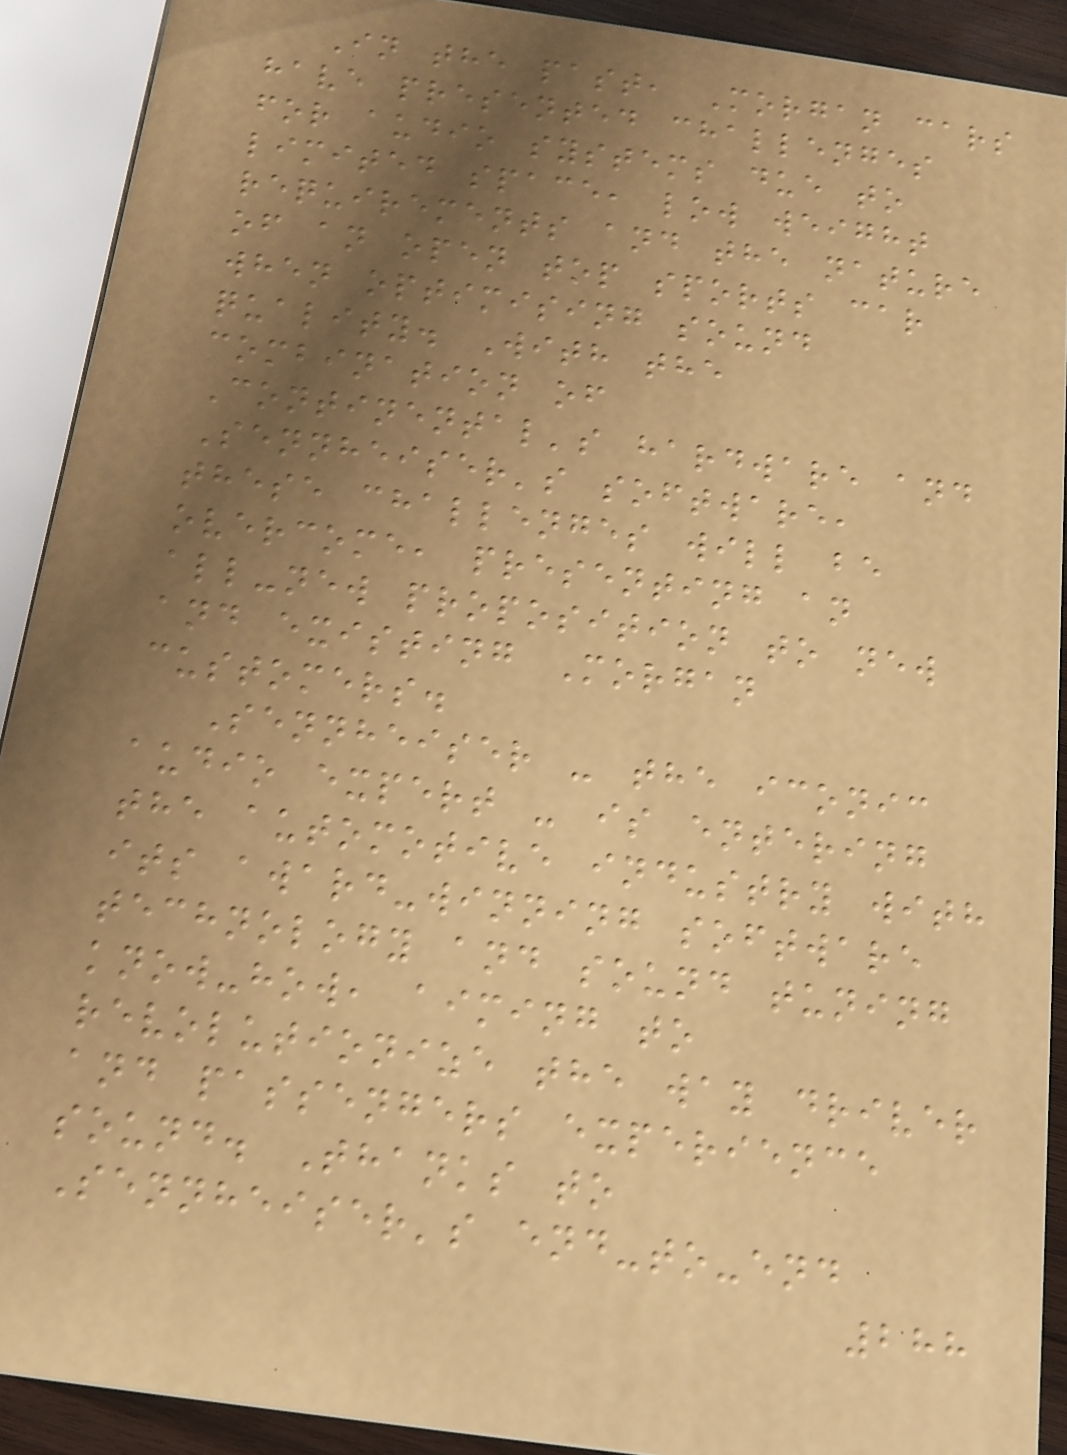In the past, Morgan cars
have presented challenges
for audio systems due to
limited space, low weight
requirements and the nature
of an open top sports car
when optimising sound
quality. With the
combination of
Continental's hardware and
Sennheiser's software,
these challenges will be
overcome, presenting an
all-new proposition to new
and existing Morgan
customers.
Sennheiser - the iconic
audio expert - is entering
the automotive industry with
its award-winning software
technology and sound tuning
know-how, aiming to
revolutionize the way driver
and passengers experience
sound. Thanks to
Sennheiser's end-to-end
288
